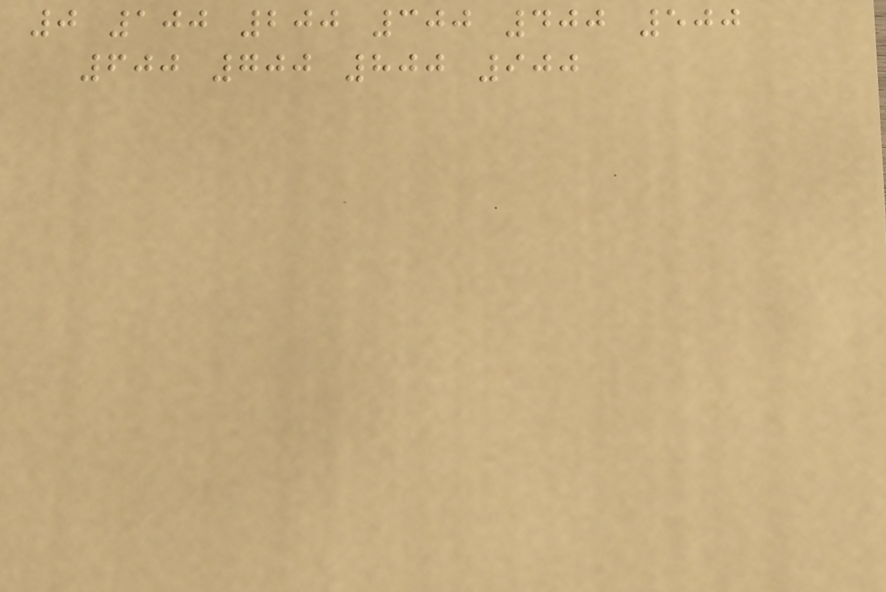0 100 200 300 400 500
600 700 800 900
